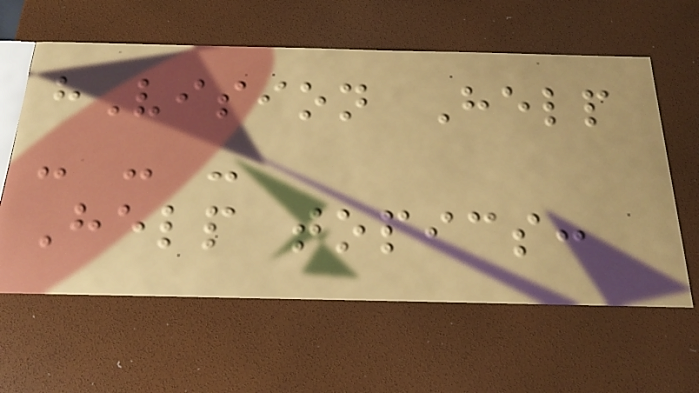hVision Help
- - -
Help topics:
